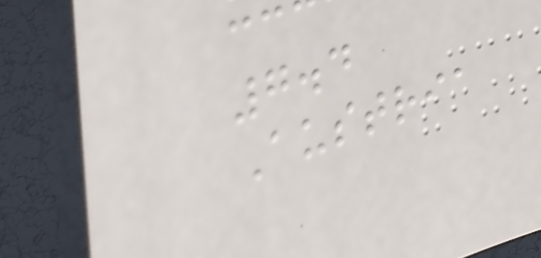7.4
Austria
